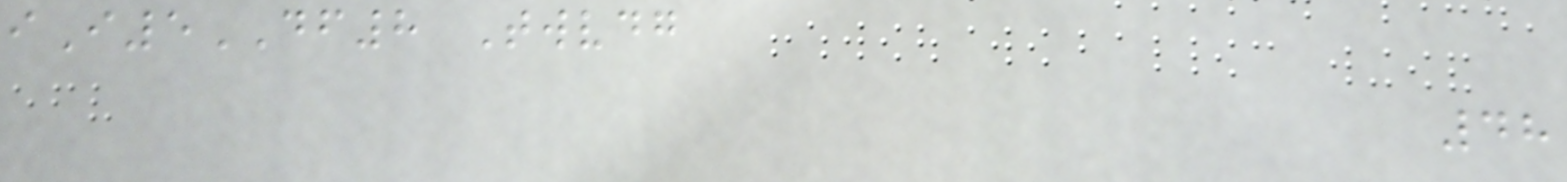iI5DF8 Twvdg
48
